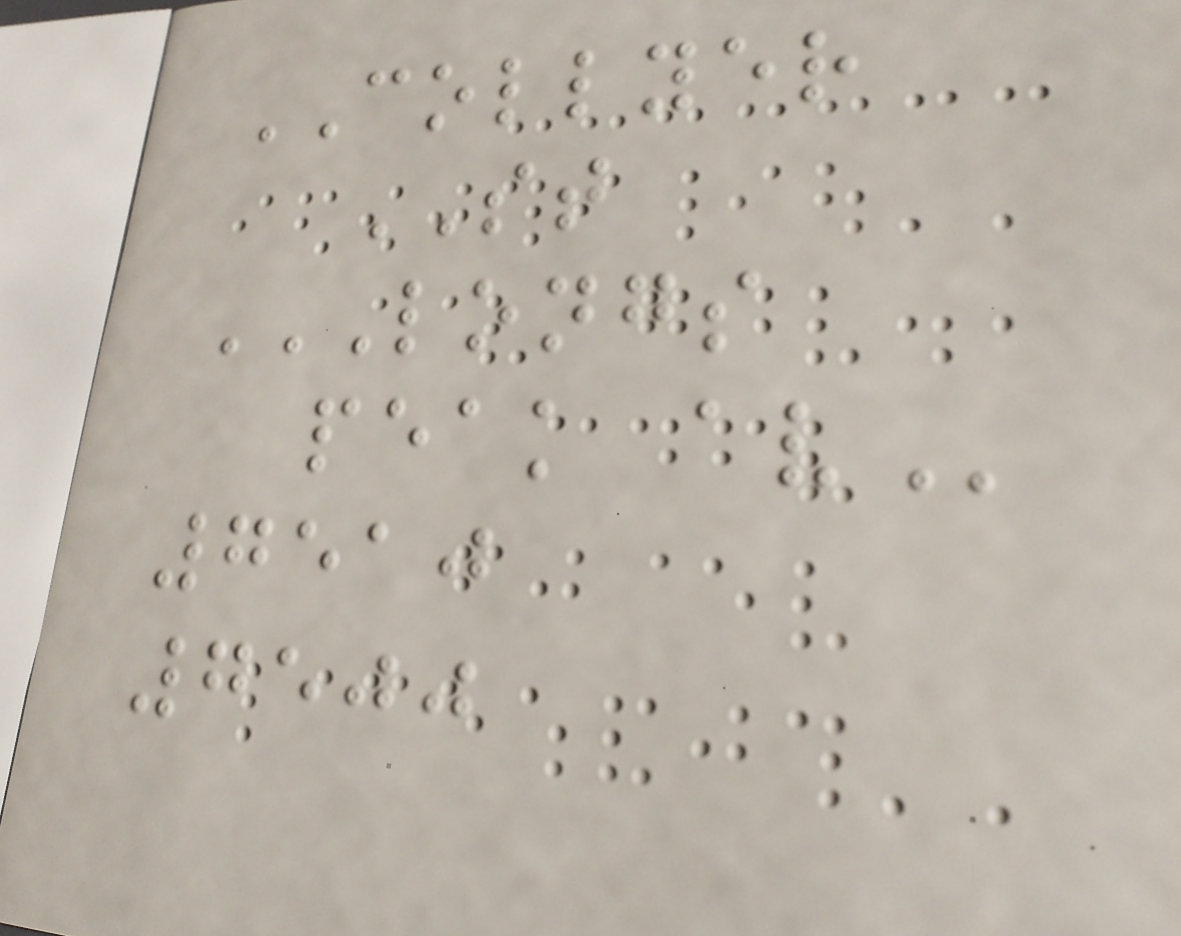COLLYER
ST
LONGS
PEAK AV
7510
7500
